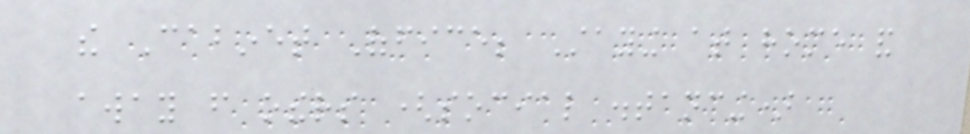the Cabinet Office; Staying at home and
away from others (social distancing)
